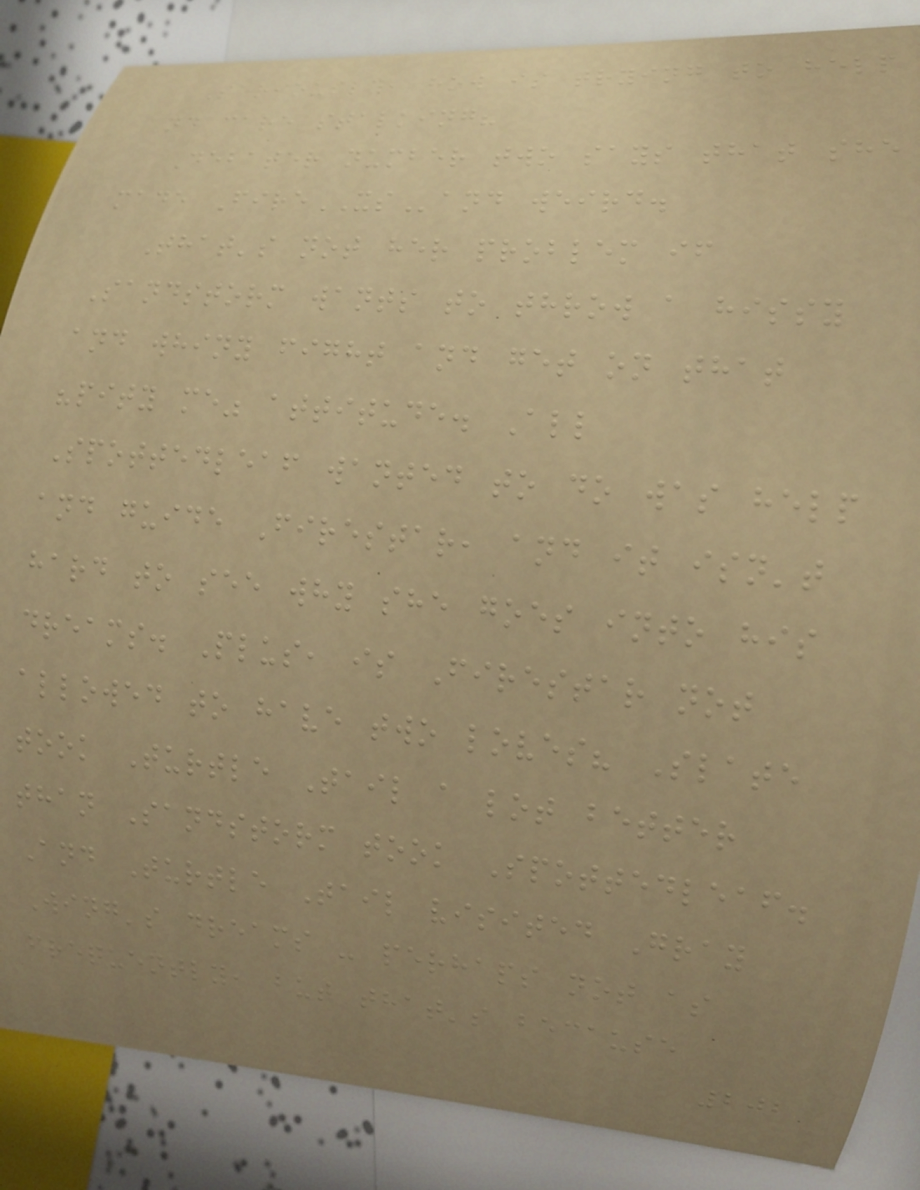Seriously, how is trying to help
and care stalking?
Debater number two says that she
made FireXSand weird.
That's not her problem if
Sandstorm wants to throw a hissy
and whiny fight and get on that
"pity me" attitude. All
Spottedleaf wanted to do was help
and guide Firestar, and it isn't
hard to see why she goes into his
dreams. Plus, is Firestar not
allowed to have two loves? Slate
took Turtle Tail a lot better
than Sandstorm took Spottedleaf.
And Turtle Tail visited Gray
Wing's dreams - perhaps not as
frequently, but that's because
202
